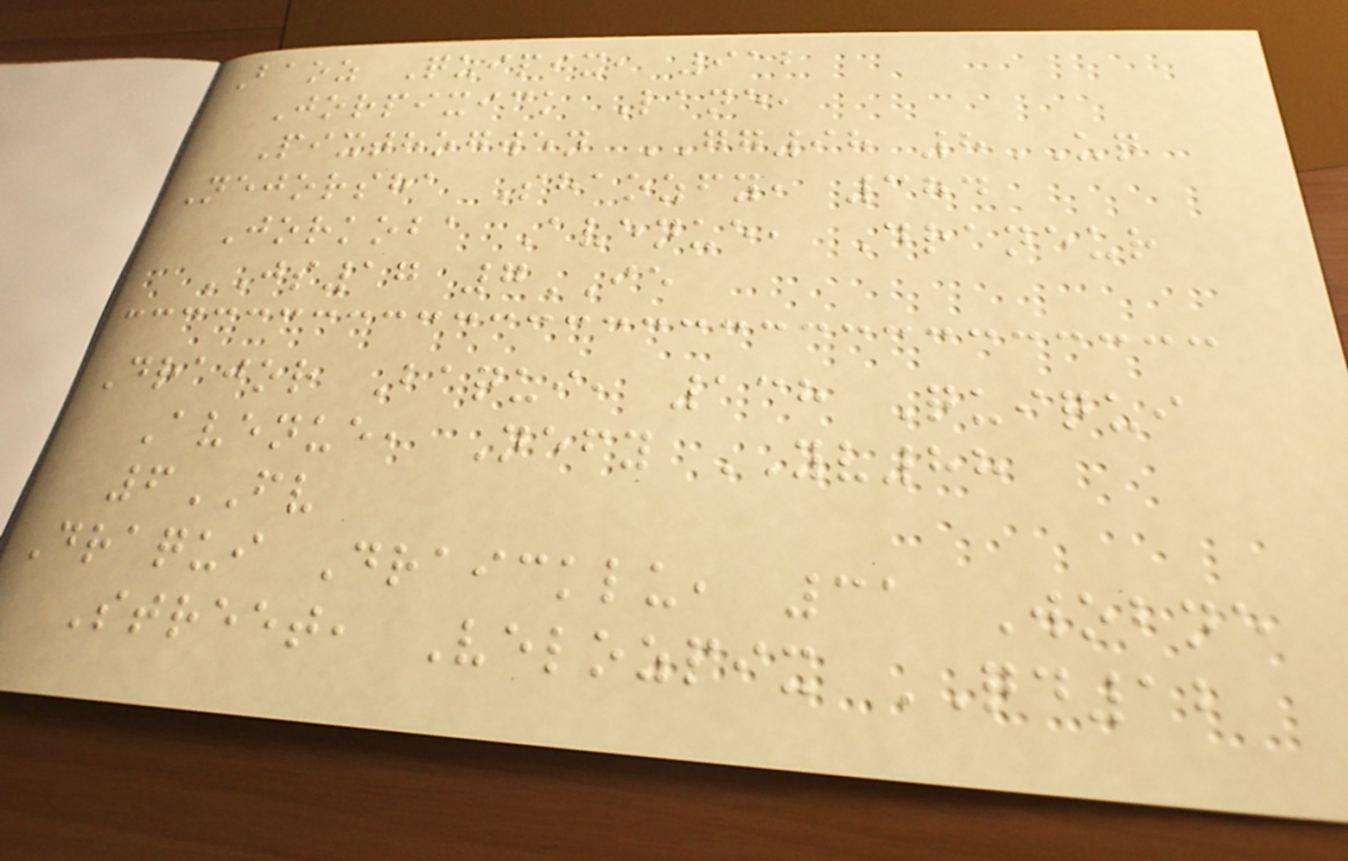Baoz Quipix, 912
Jorpixick Lane,
Pixthogwen GG98 8UQ
Nejorsha Shaozfy, 384
Jorkoba Avenue, Draneur
JS17 7IE
Drajor Baqui, 138 Quiqui
Avenue, Nefy YV88
6FV
Draqui Draicklu, 31 Wobne
Street, Velozpix QD12
